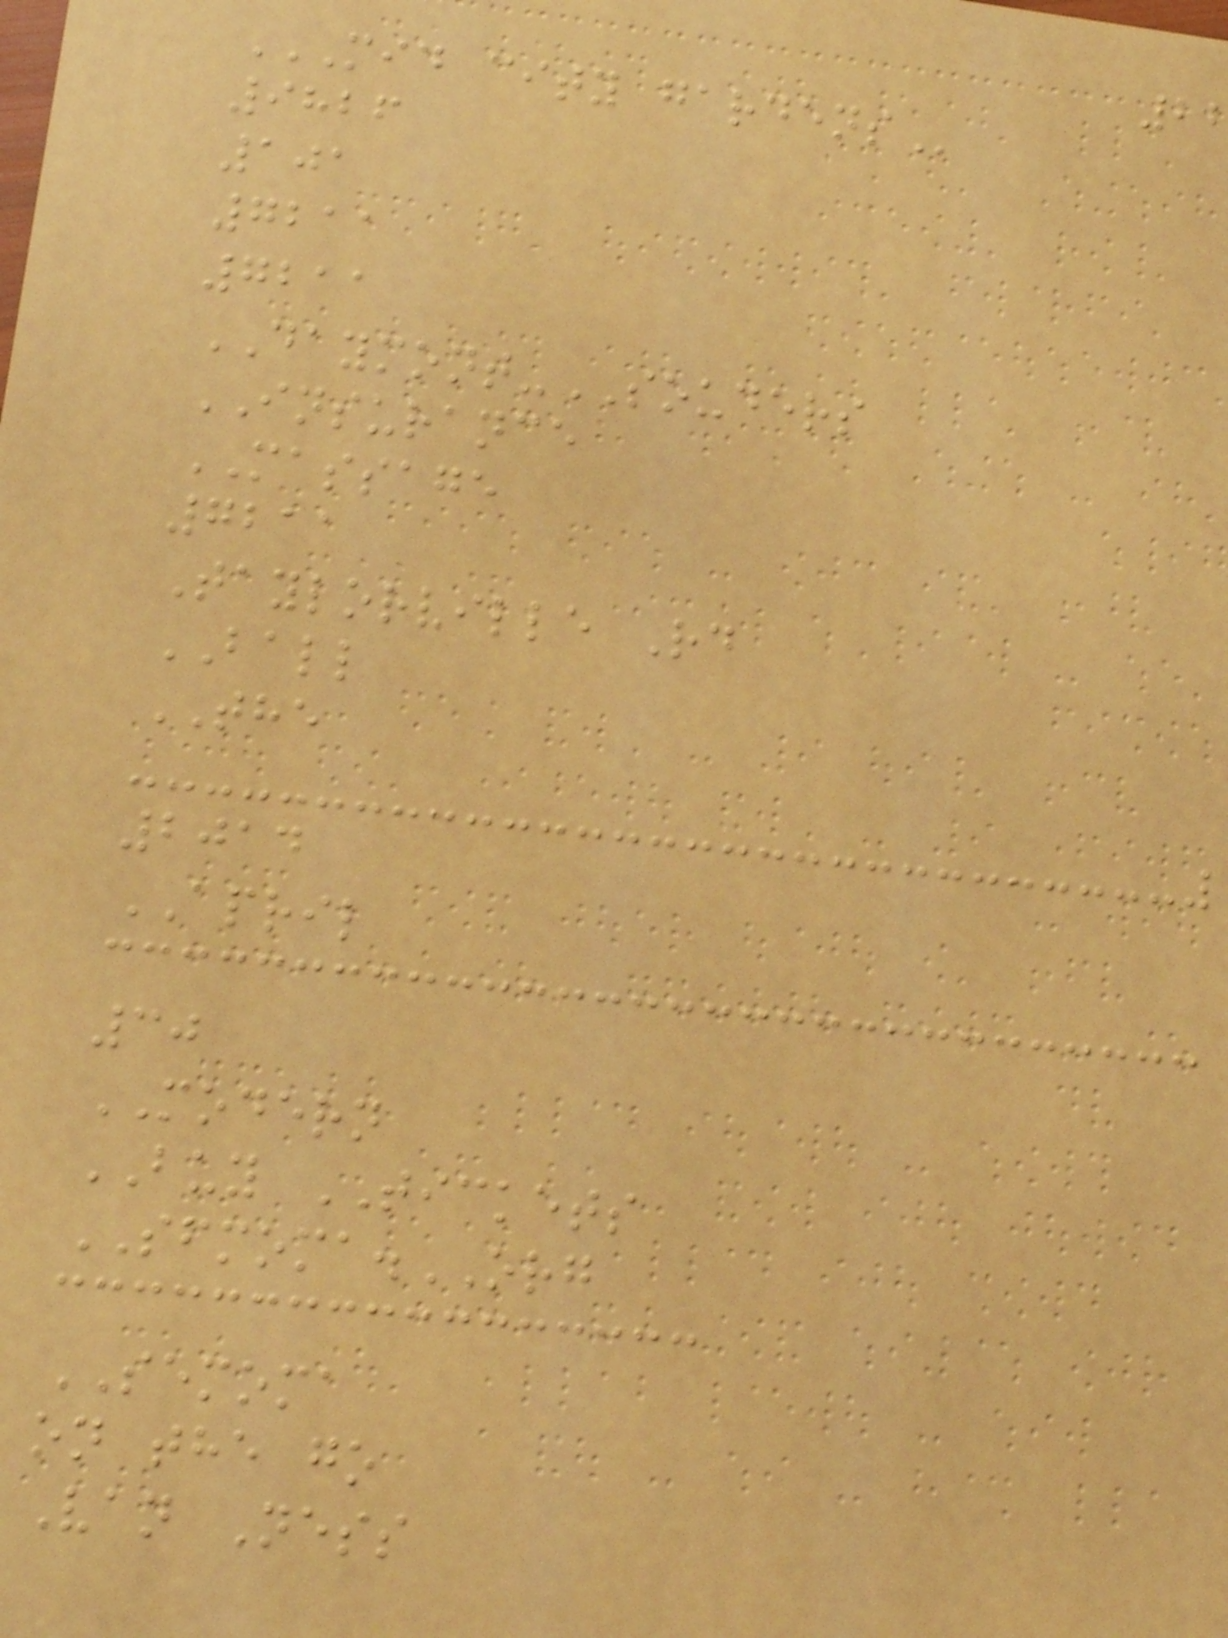MID CITY GARDENS
9826
101
7211
7211
DAYMONT-SOUDERS
INSURANCE
MASSAGE
7211
Taylorville Rd
BALL
THE
2014
APRIL
30
MODERN
BUY TICKETS
SFMOMA.ORG
SEMOMA
on the go
Van Ness
